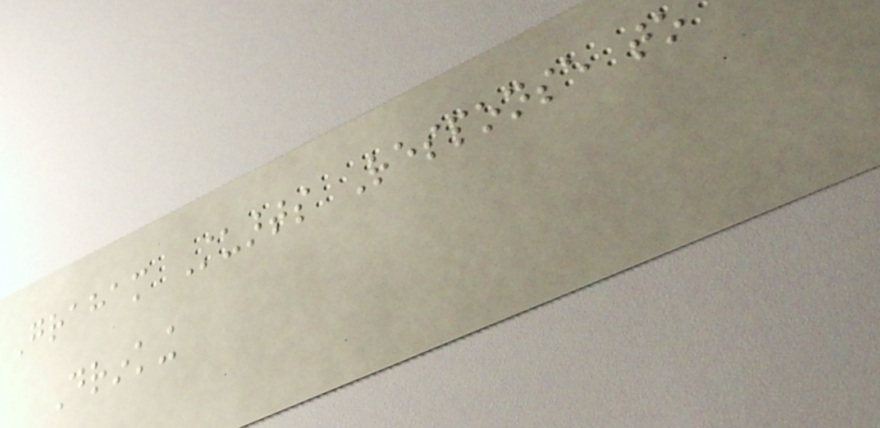Graham Stuarts Response to
Drinking
